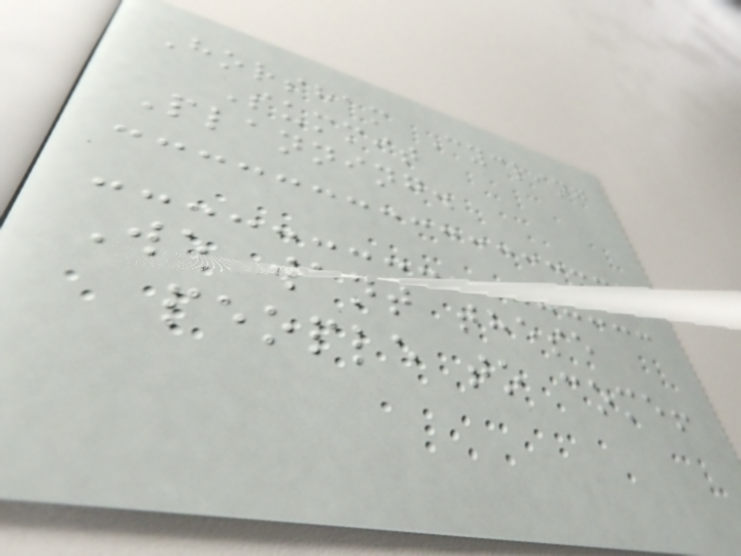Horsham Cycling
Summit
Planning.
We want these
people to come!
